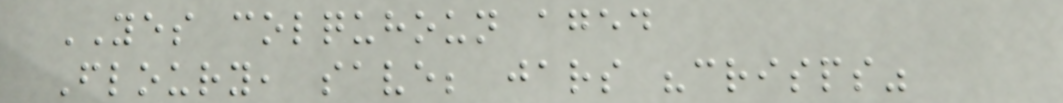YES colquhoun aged
Floury, save; jars "crisps"
